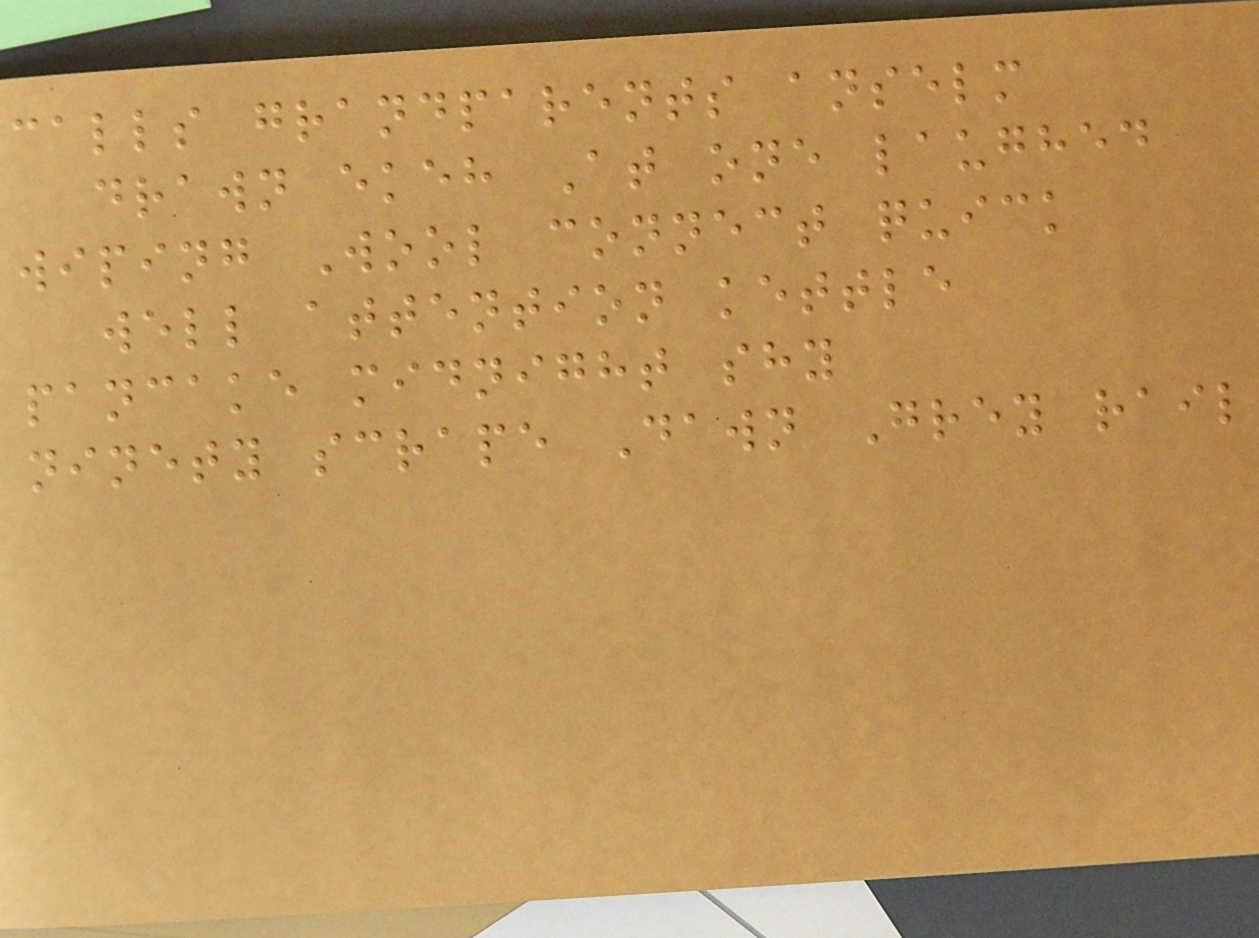calls grandparents anselm
drawn ekeh At one laughed
wiping Wool connect quick
well attention kettle
pancake midnight shy
ninety scrape Dawn Grey rail
